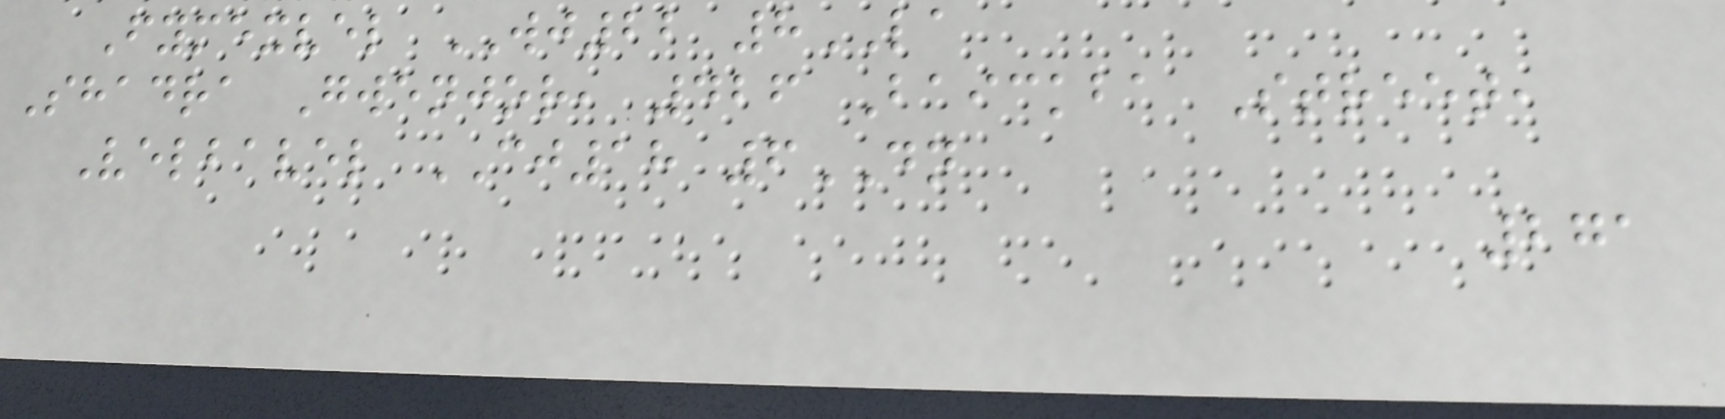Fymexvel WJ22 8LA
Shadra Gwenjor, 426 Baickba Street,
Velbavel CJ18 6DN
271
